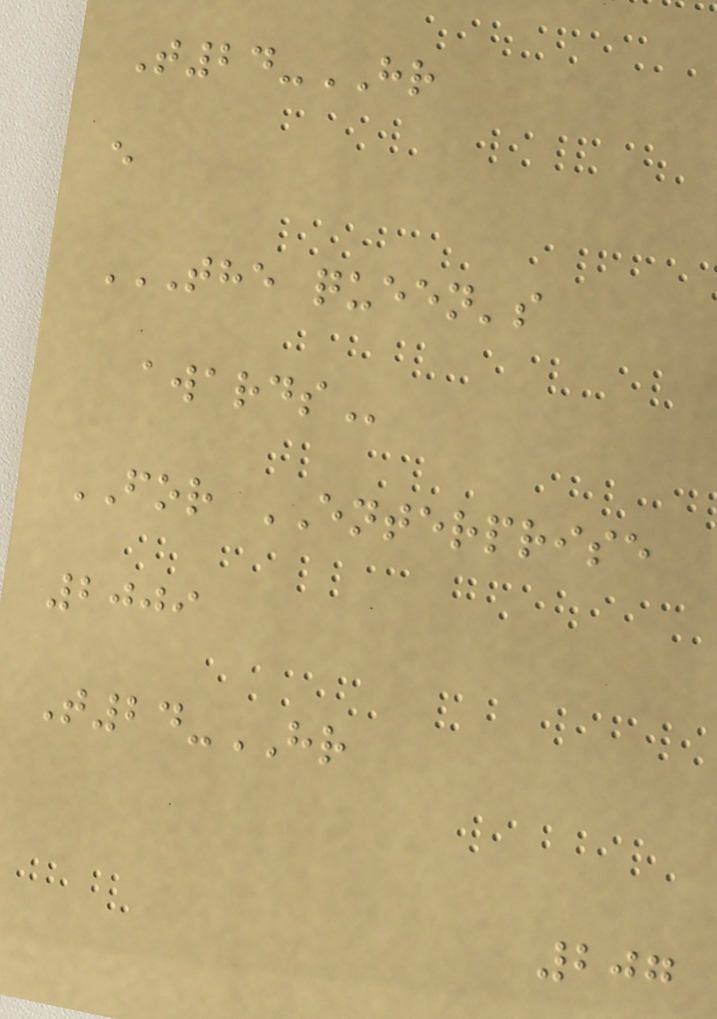T24-HR
e
THE QUEEN'S
AWARDS
FOR ENTERPRISE
2009
T24-HR
207
